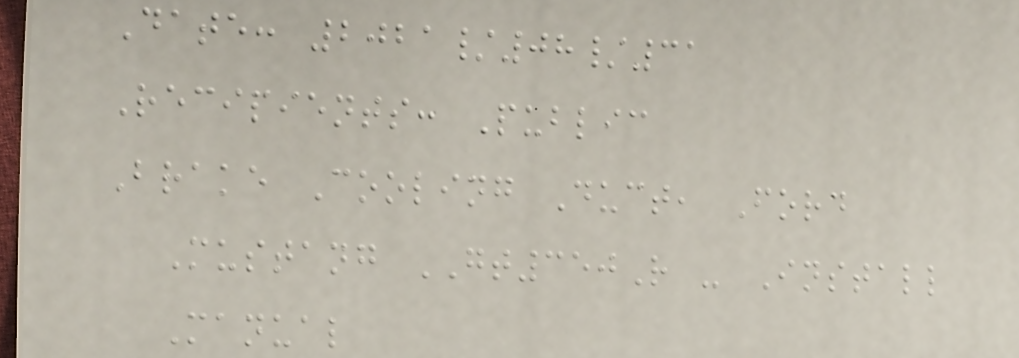Date: 2021/08/31
Recipients: Public
Brake Cooling Duct, Ford
Mustang GT350R - Install
Manual
